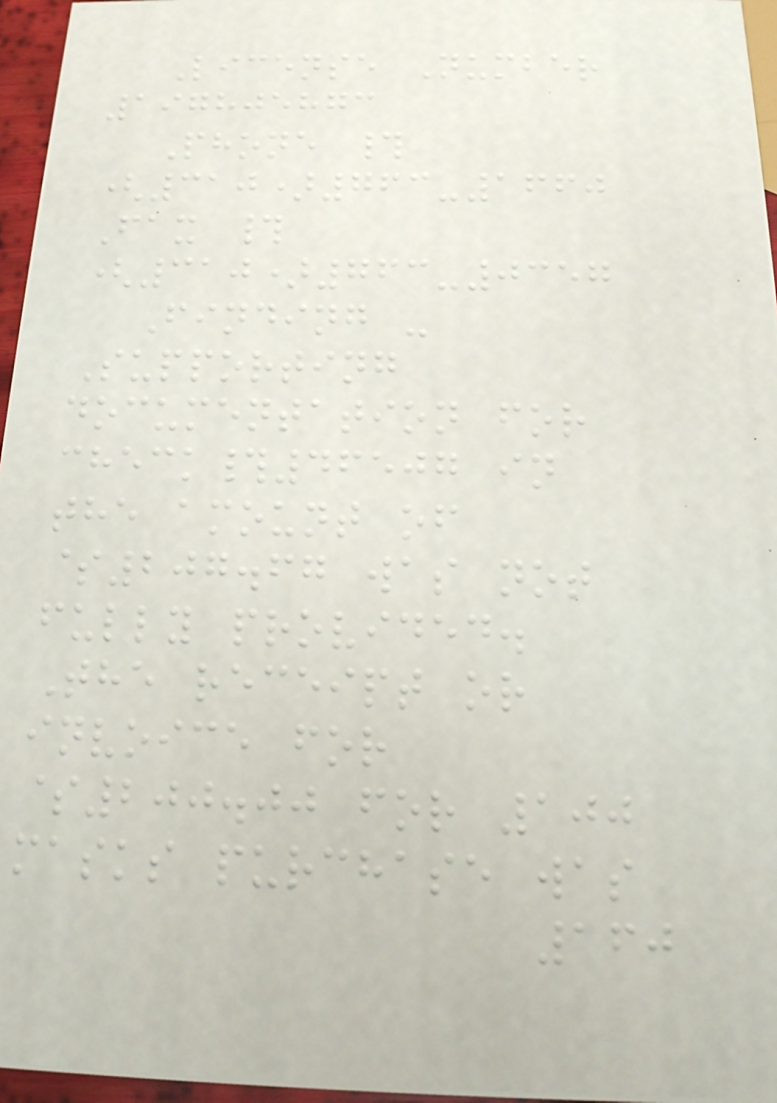License Number
197805873
Phone #
(310)763-1660
Fax #
(310)763-0357
Finding -
Supporting
documentation for
check#46507 in
the amount of
$207.67 was not
fully provided.
The receipt or
invoice for
$200.00 for 100
masks purchase was
160
